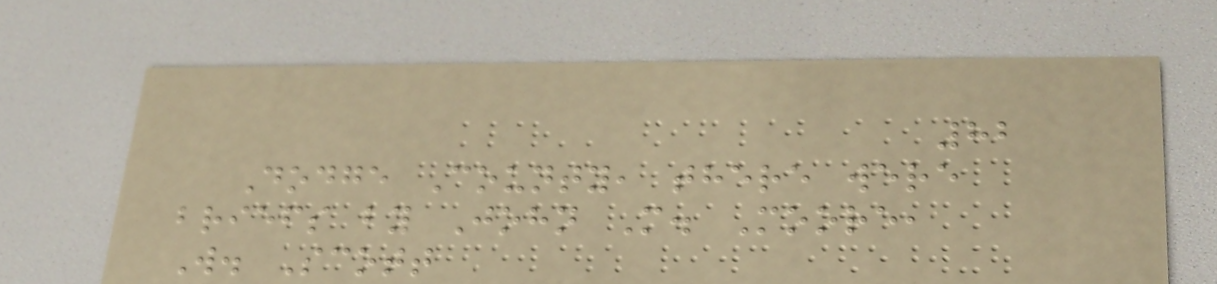82
Dodge County, there were
briefs by John M. Moore,
W. Scott
